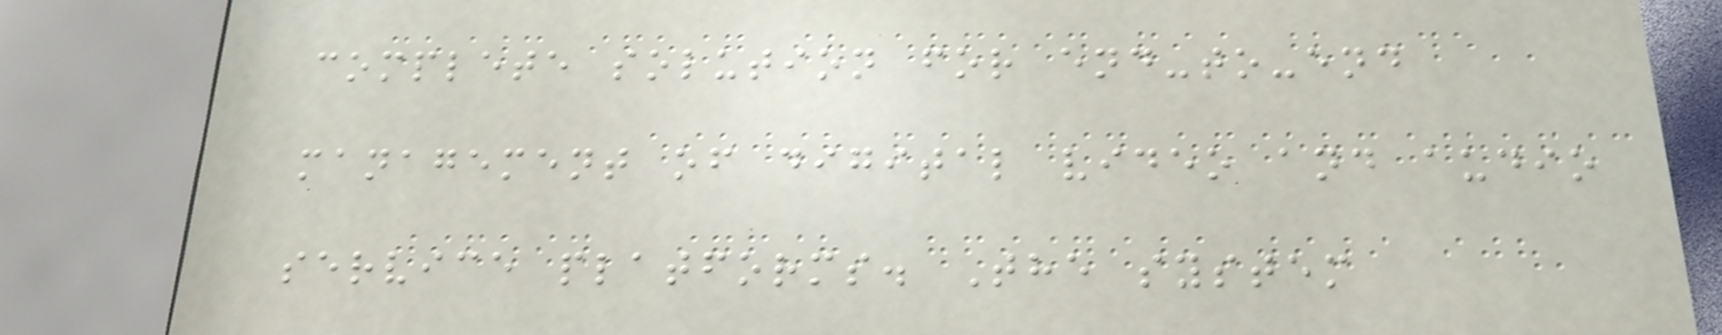complete solution for end-to-end
management of digital video and audio
service platforms. The system
